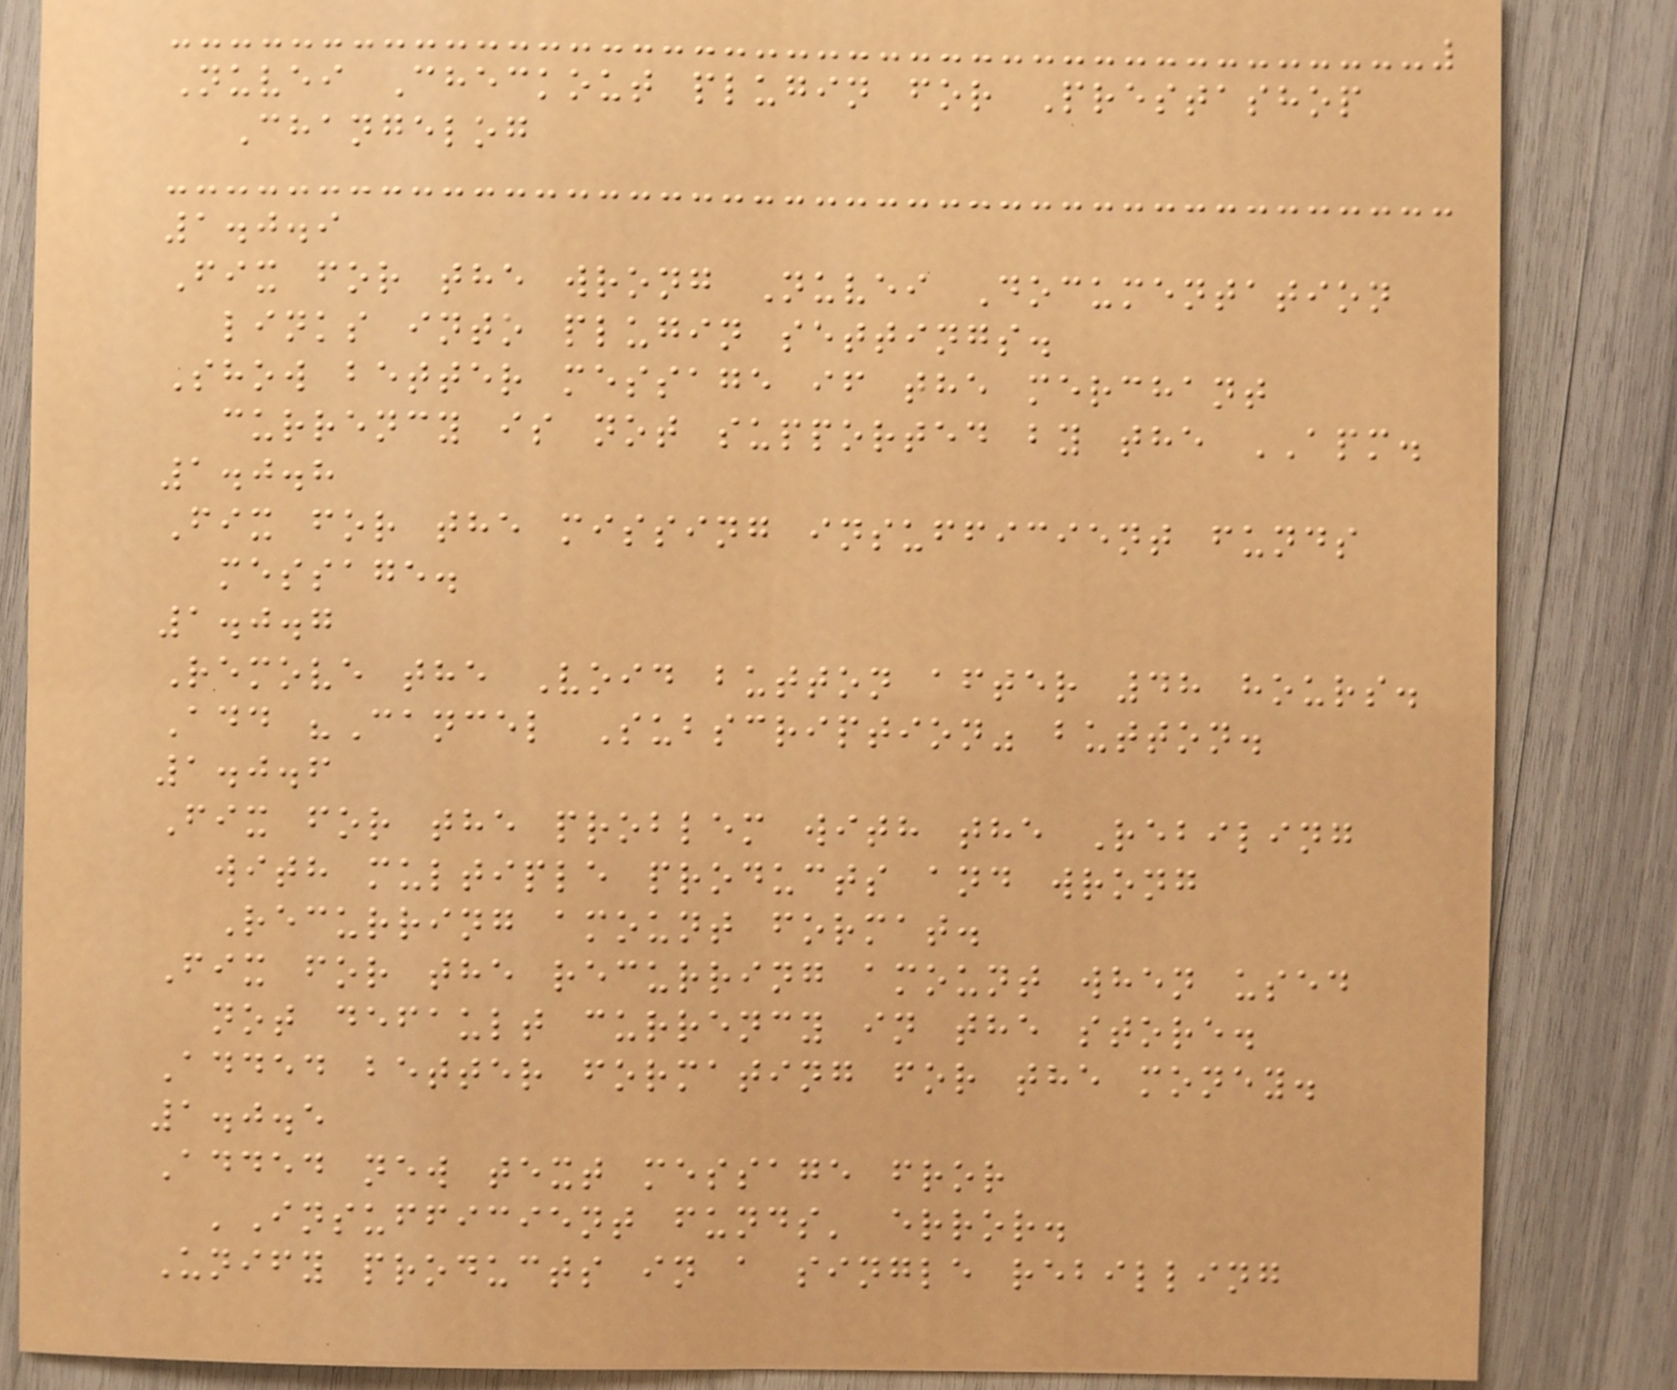Nuvei Checkout plugin for Prestashop
Changelog
1.0.9
Fix for the wrong Nuvei Documentation
links into plugin settings.
Show better message if the merchant
currency is not supported by the APM.
1.0.8
Fix for the missing insufficient funds
message.
1.0.7
Remove the Void button after 48 hours.
Add "Cancel Subscription" button.
1.0.6
Fix for the problem with the Rebiling
with multiple products and wrong
Recurring amount format.
Fix for the recurring amount when used
not default currency in the store.
Added better formating for the money.
1.0.5
Added new text message fror
'Insufficient funds' error.
Unify products in a single rebilling
